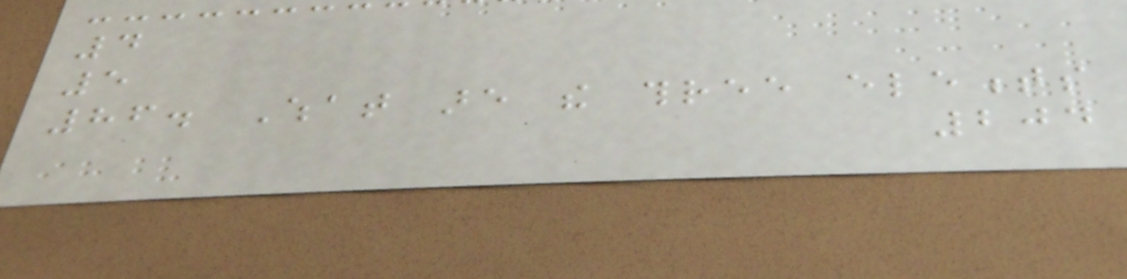4
5
86. What are the three elements
204
